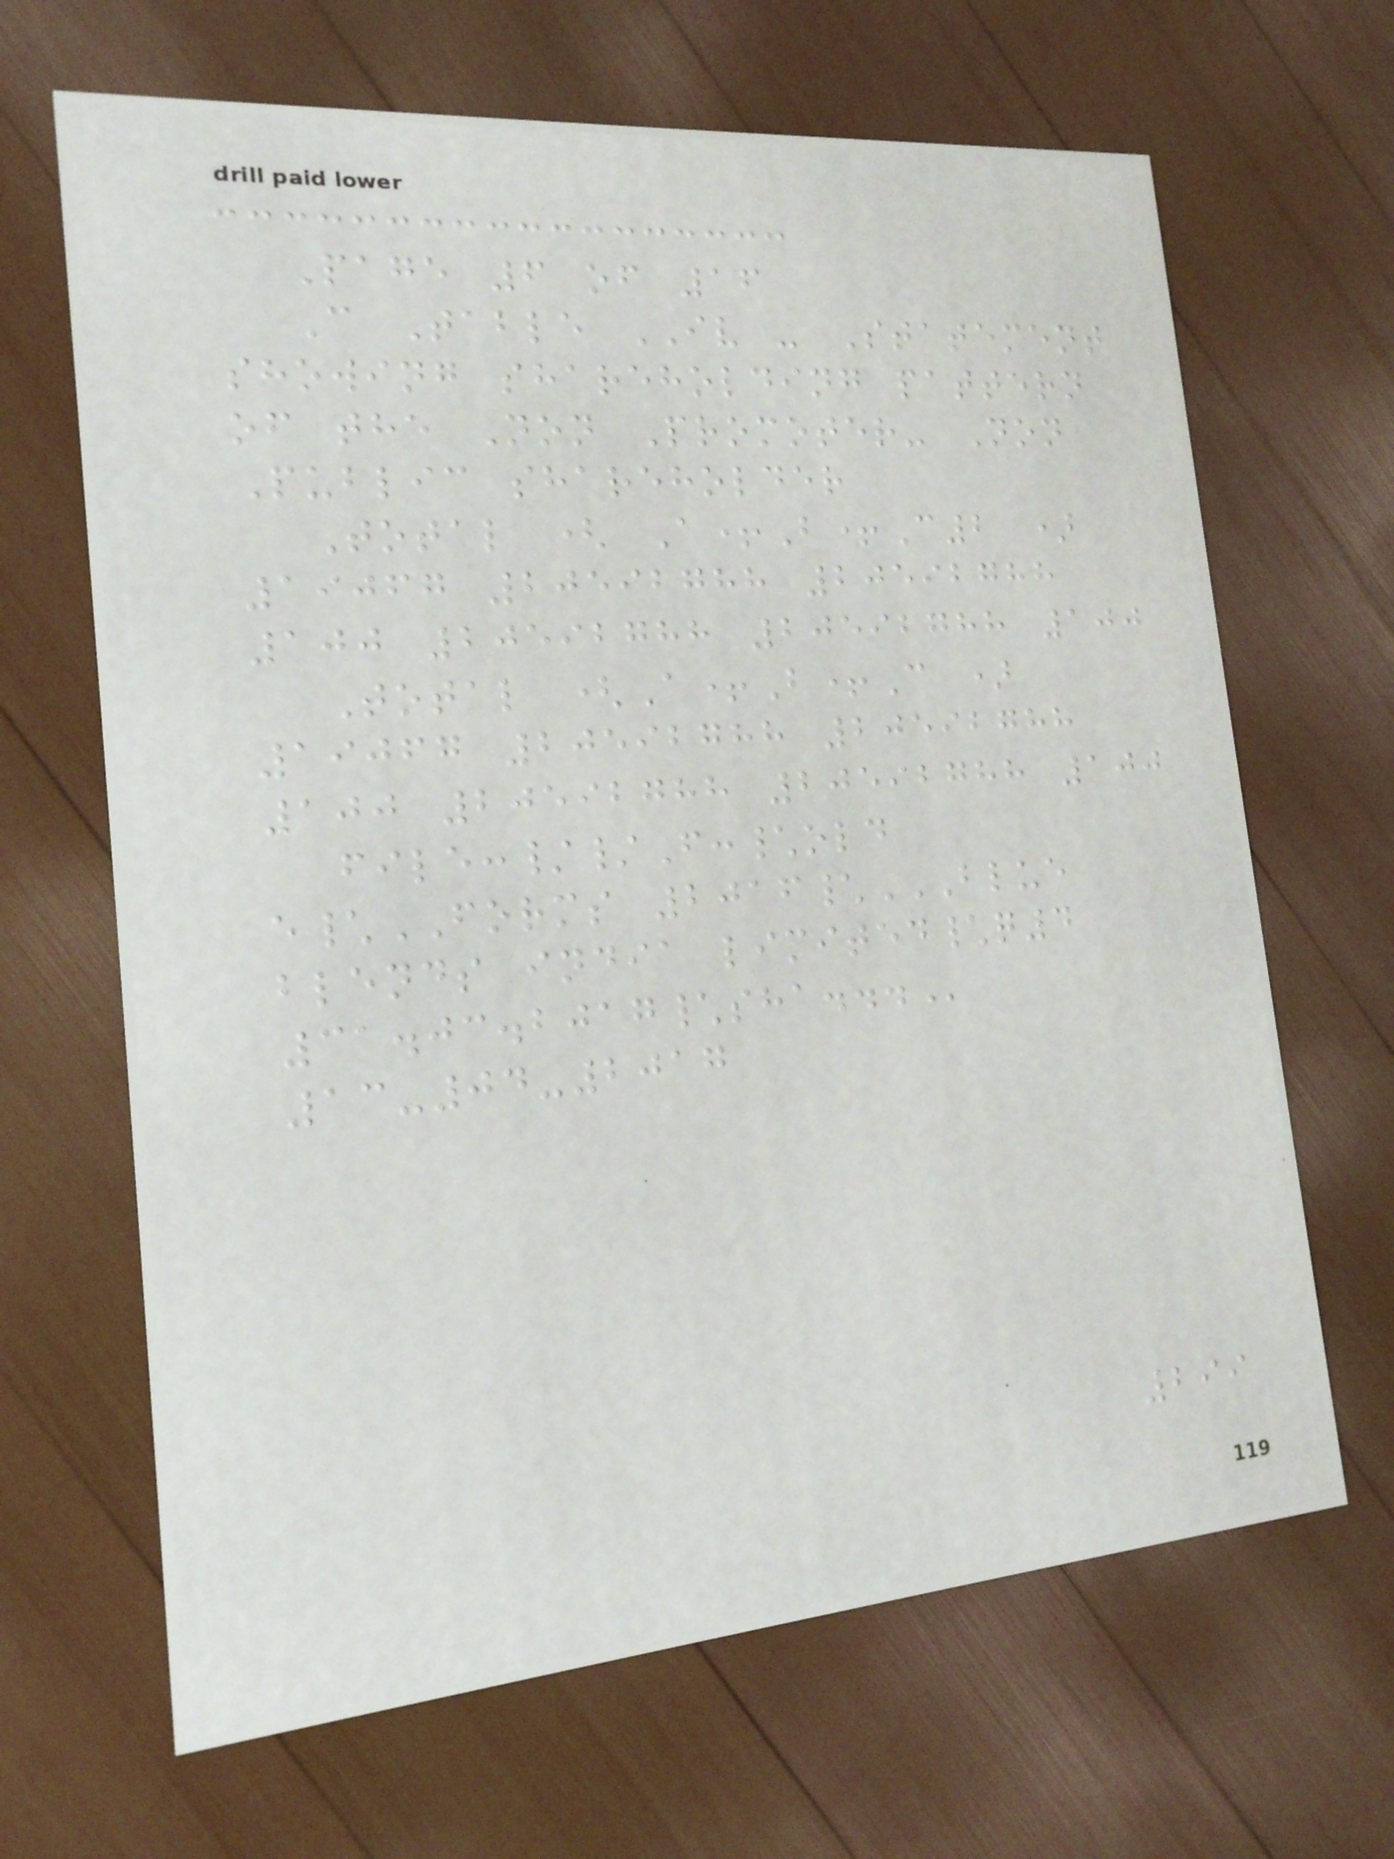Page 6 of 16
C Table IV - Statement
showing shareholding pattern
of the Non Promoter- Non
Public shareholder
Total ( A+B+C2 )
19067 20592788 20592788
100 20592788 20592788 100
Total (A+B+C )
19067 20592788 20592788
100 20592788 20592788 100
file://F:\old
e\FORMS 2016\BLUE
BLENDS INDIA LIMITED\Q4
31.03.2017\SHA...
13-04-2017
299
